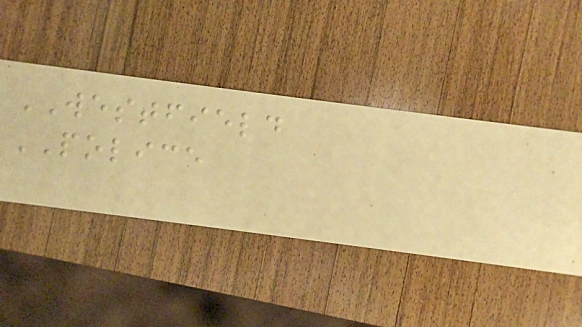WESTFIELD
POLICE
